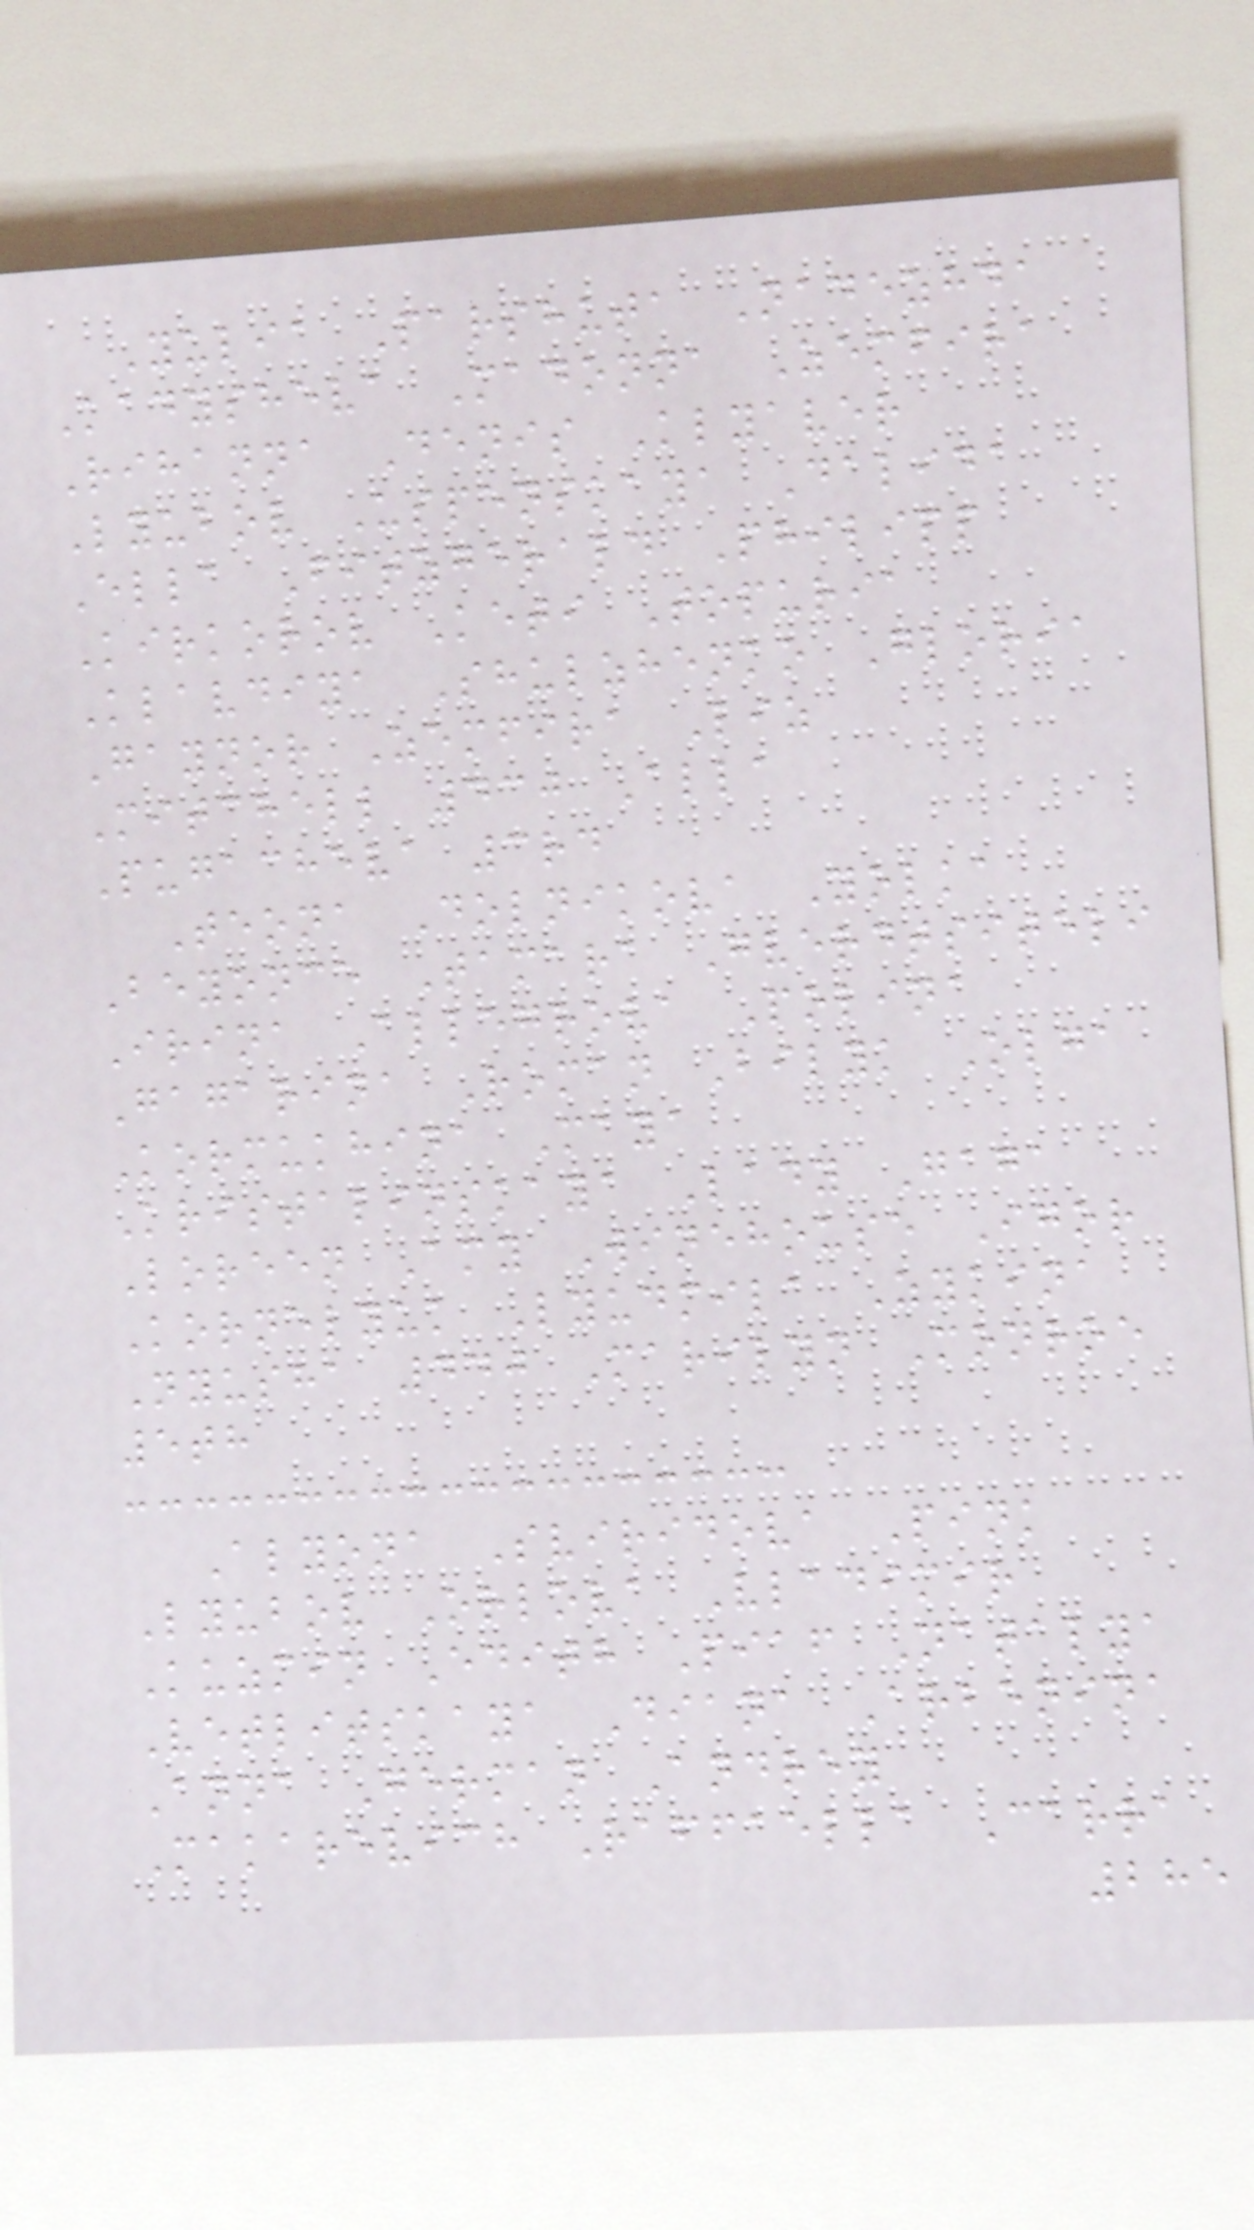Yulia Parshuta Nadezhda
Kadysheva Madonna Zemfira
Rihanna Denis Klyaver
Lyubov Uspenskaya Dalida
Ella Fitzgerald Philipp
Kirkorov Keti Topuria
Klavdiya Shulzhenko Gloria
Gaynor Zemfira Liz
Mitchell 430 Alla
Pugacheva 3rd
Teona Dolnikova Yolka
Beyonce Tamara Gverdtsiteli
Irina Allegrova Polina
Gagarina Roman Bilyk Olga
Kormukhina Maya
Kristalinskaya Lady Gaga
Loreen Amy Winehouse Igor
Kornelyuk Lyudmila Zykina
Nyusha 440 Marilyn Monroe
5th
Alyona Sviridova Pink
Lyubov Orlova Vladimir
Kuzmin Edith Piaf Natalya
Vetlitskaya Diana Arbenina
Anna German Andrey
Makarevich Raffaella Carra
285
